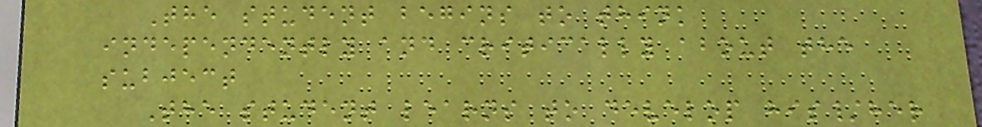The student begins to think
independently and critically about the
subject
The student learns to develop his/her
